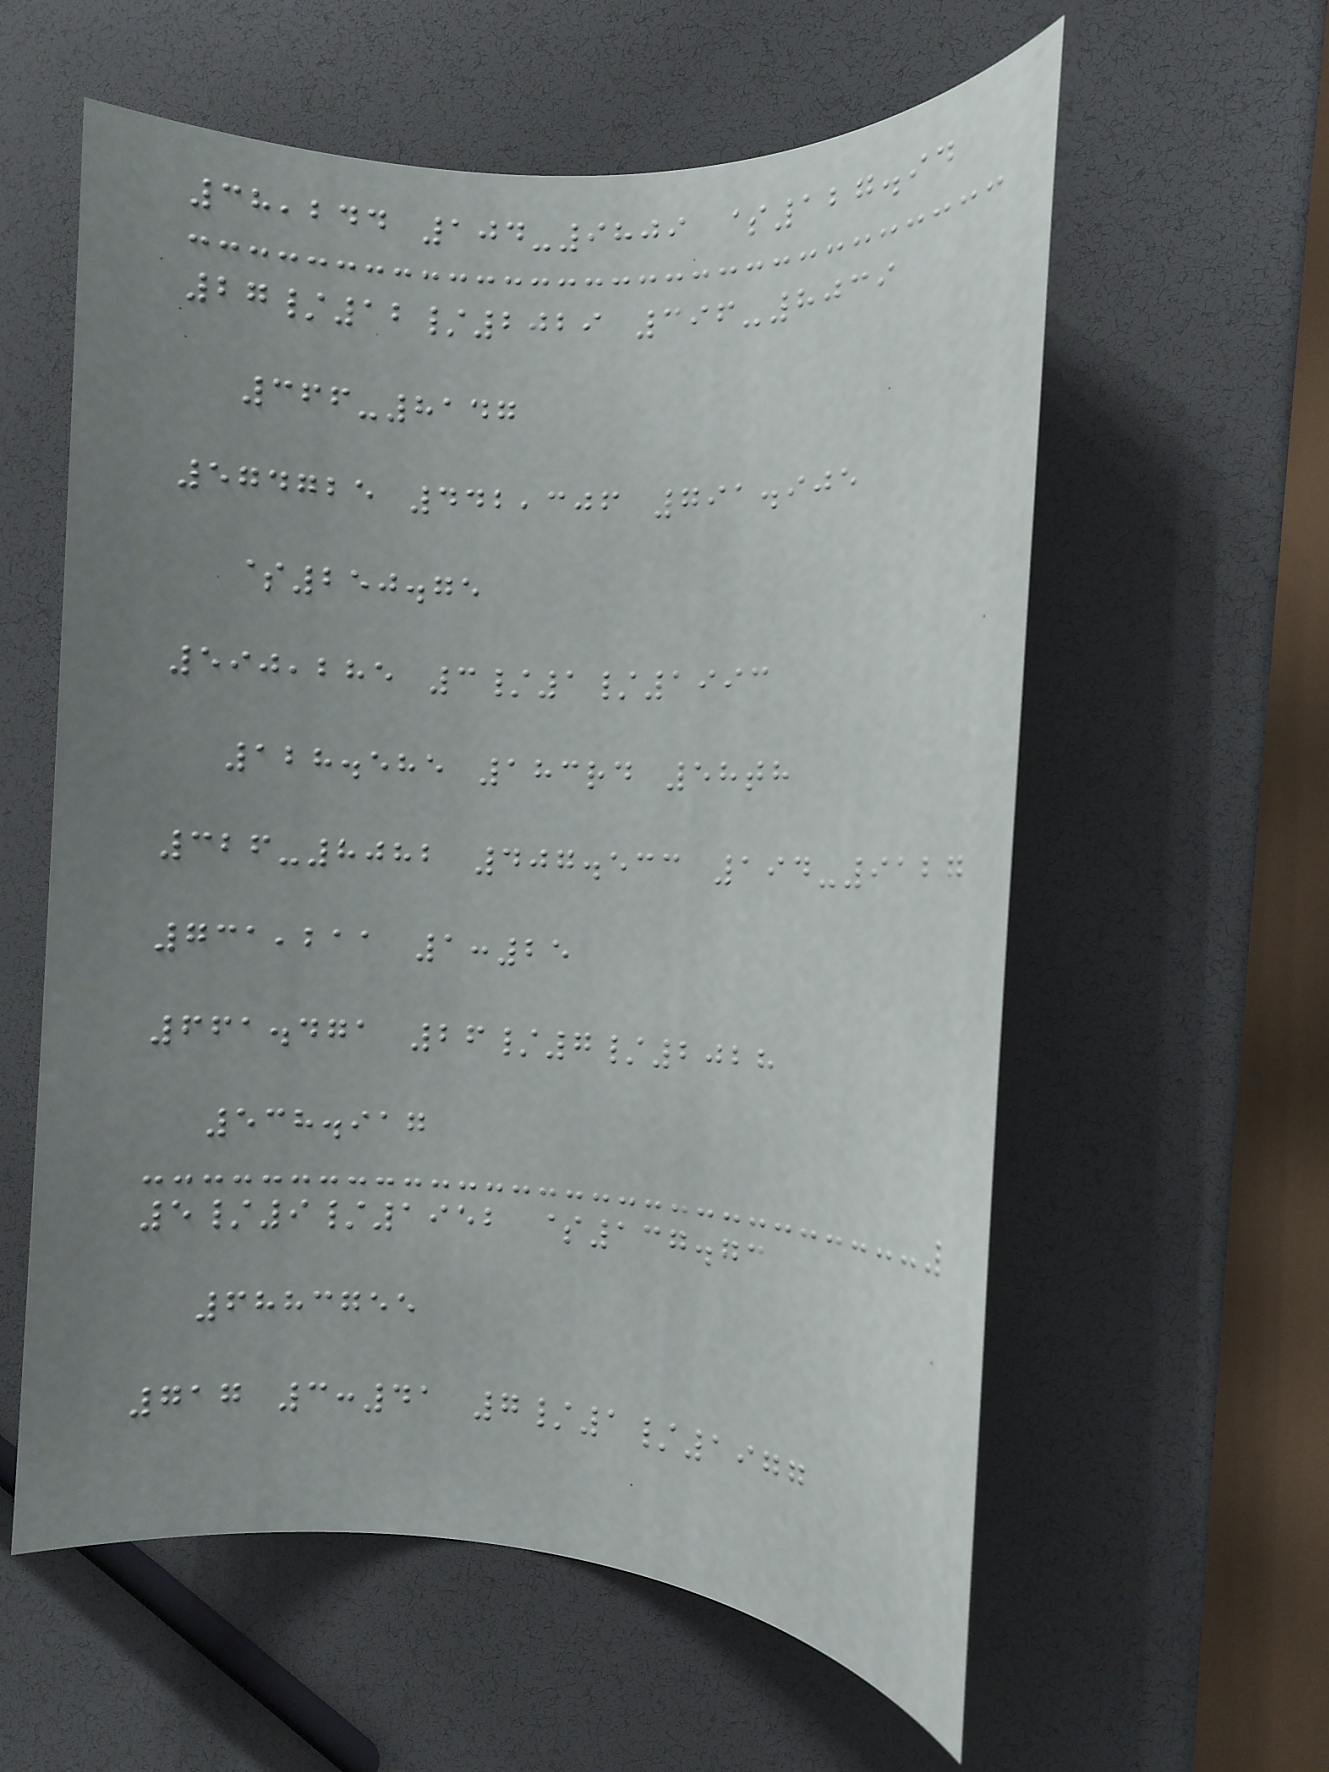38,244 104-9809 $127.94
27/12/2029 396-8039
366-8147
574725 442,306 791.905
$250.75
590,285 3/1/1993
128.585 183rd 58th
326-8082 407.533 194-9127
731,211 1:25
661.471 26/7/2028
538.917
5/9/1952 $137.73
6883755
717 3:41 7/1/1977
